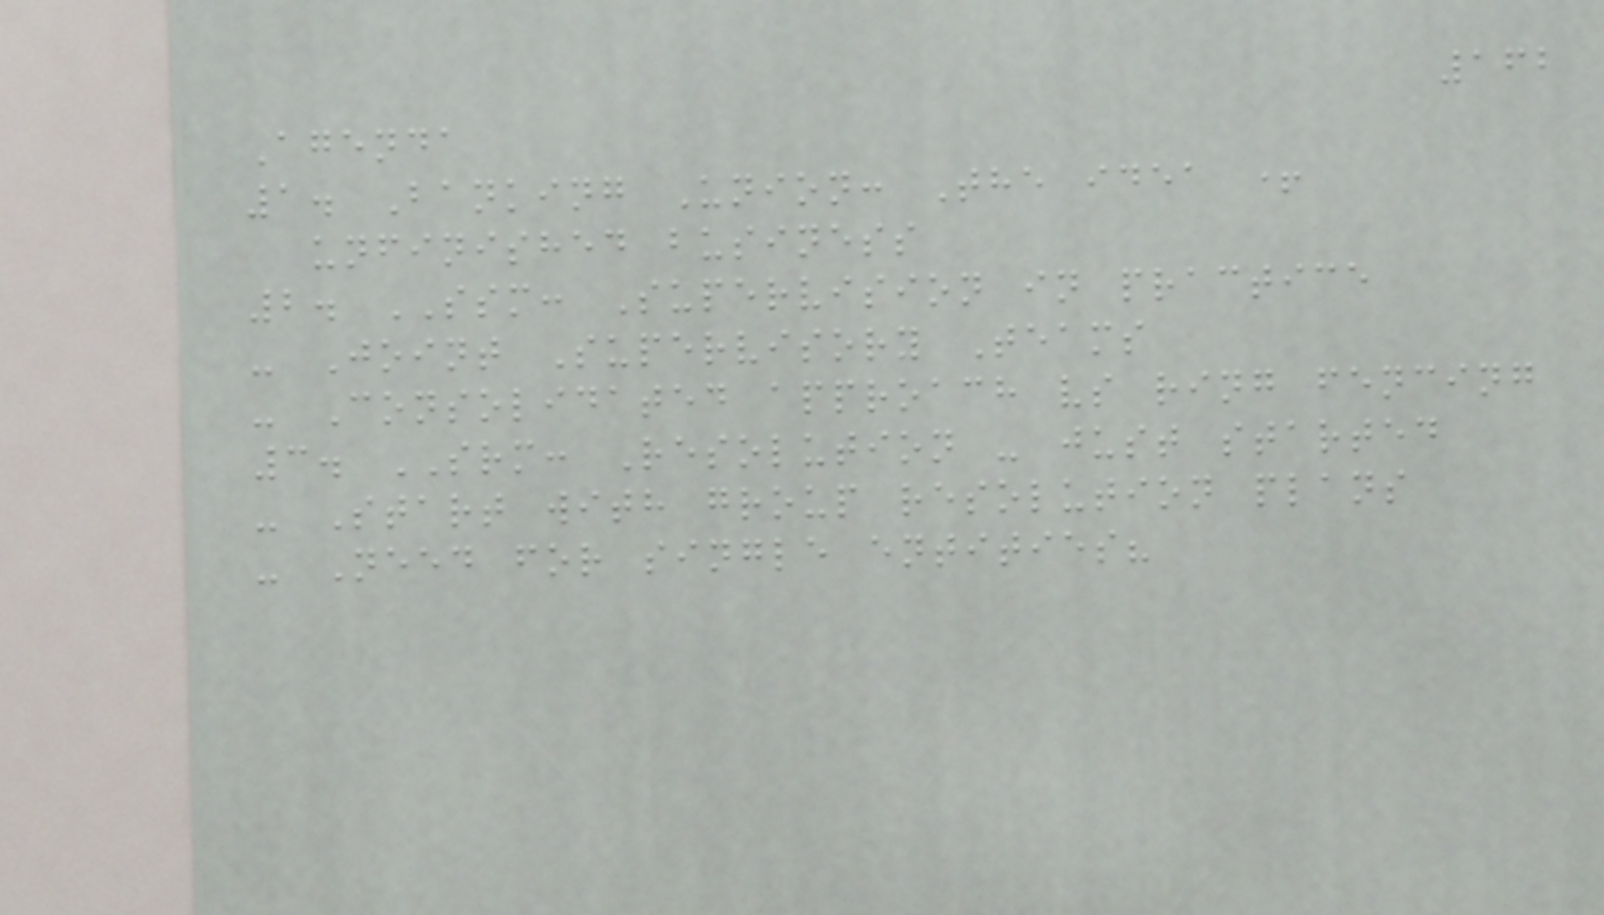162
Agenda
1. Banking Union: The idea +
unfinished business
2. SSM: Supervision in practice
- Joint Supervisory Teams
- Consolidated approach vs ring fencing
3. SRM: Resolution - just started
- Start with group resolution plans
- Need for single entities?
